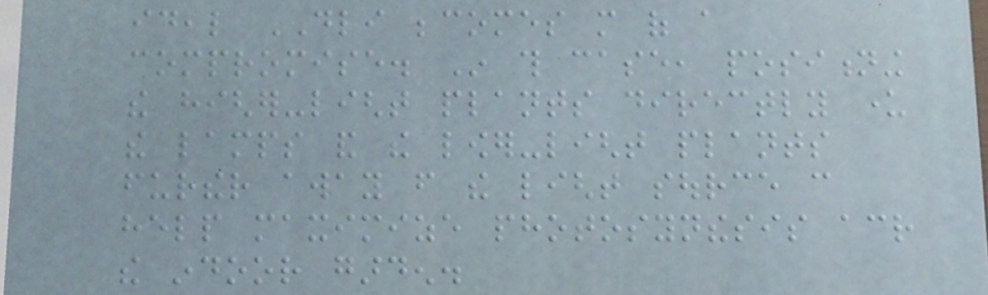ideal DLI becomes more of a
compromise. In this case, positioning
the higher-light plants directly under
the lamps and the lower-light plants
further away from the light source can
help maximize photosynthesis across
the indoor garden.
